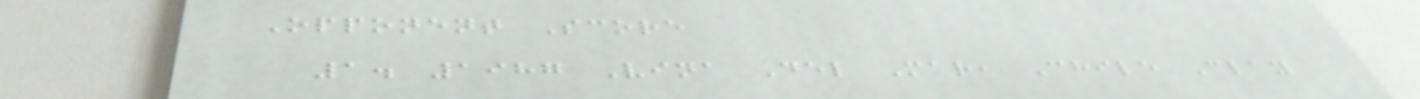Opponent Score
1. 1987 Vina Del Mar, Chile Clay
